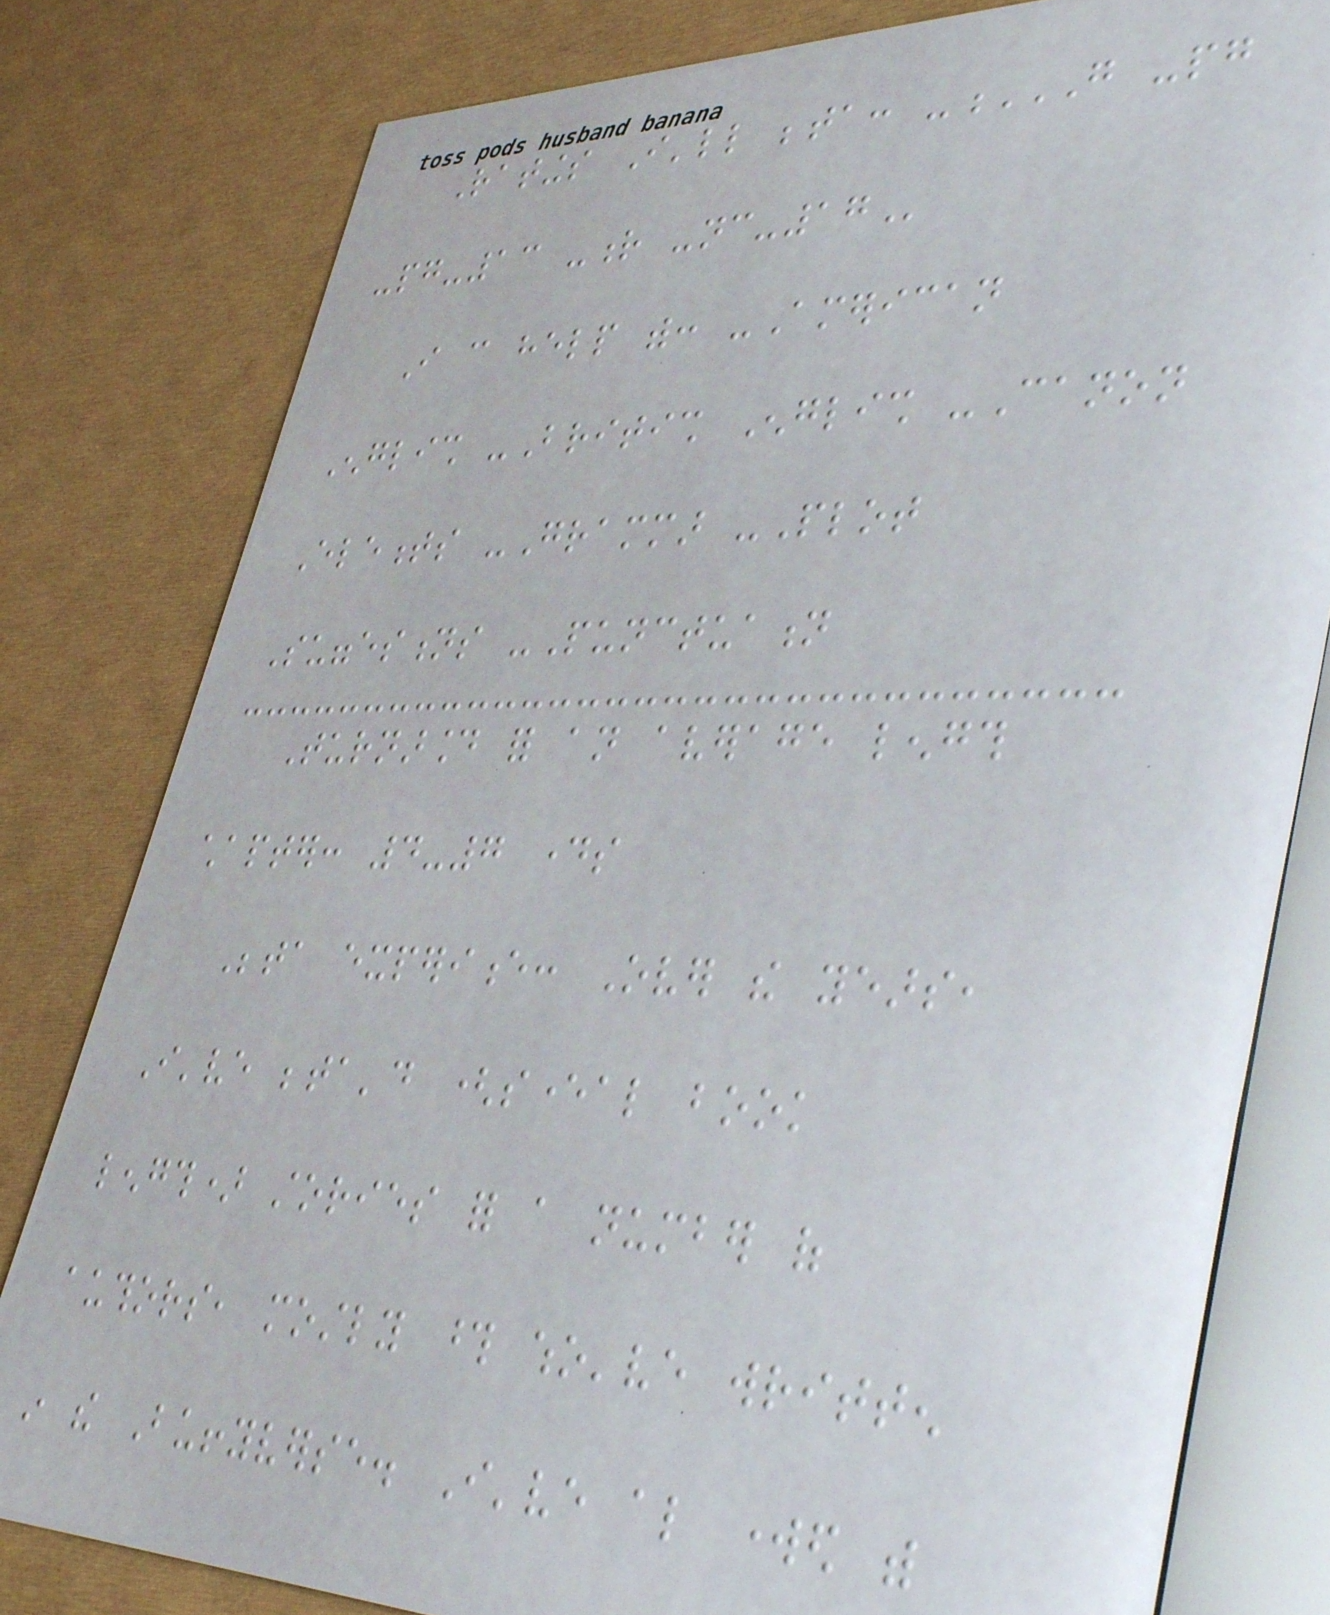Ratings I'll beta: -G -PG
-PG-13 -R -NC-17
I can help with: -American
English -British English -Canon
Elements -Grammar -Plot
Suggestions -Punctuation
Turnaround for an average length
chapter: 4-7 days
Beta experience: Over the years,
I've beta'd (several book
length) stories for a number of
authors, mostly those who've written
in the Buffyverse. I've also worked with
